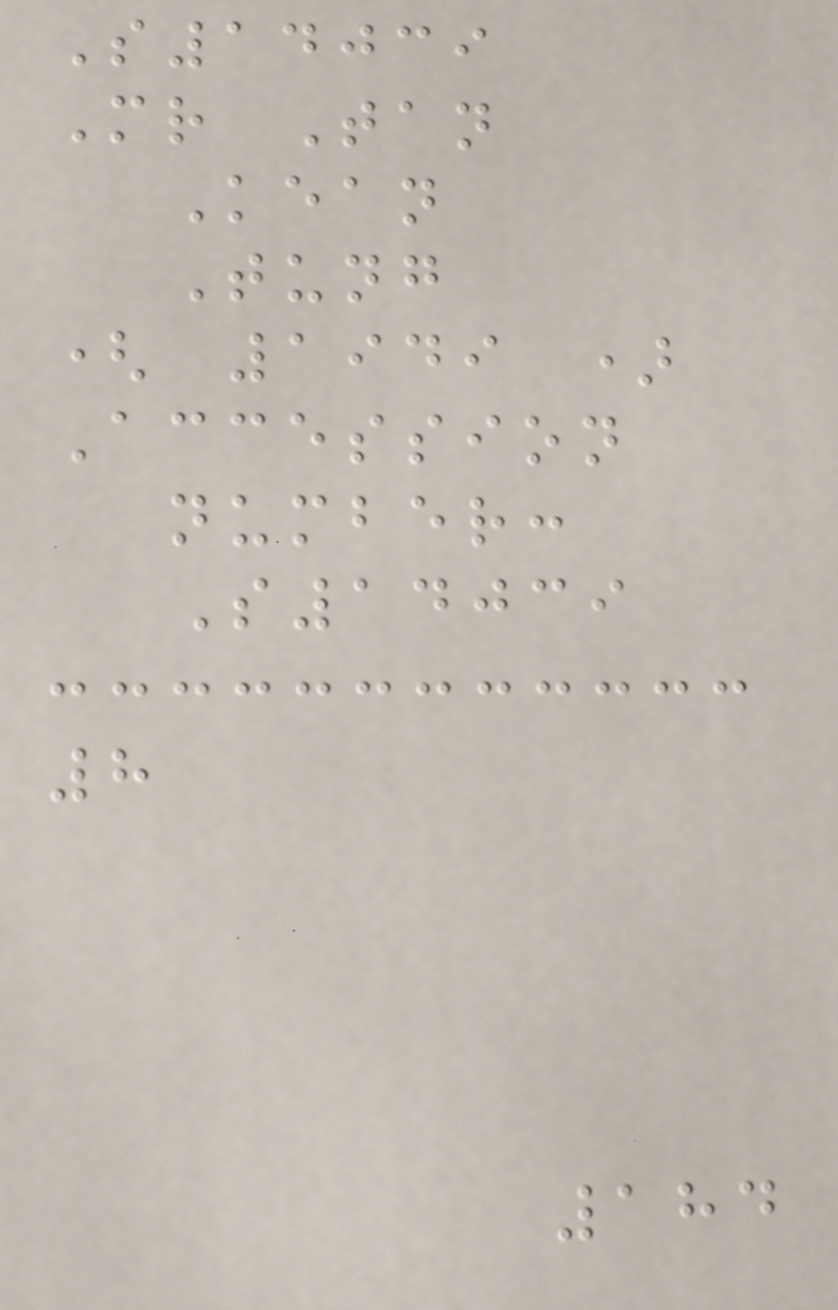S14039
Mr Tan
Kean
Tung
( 1949 )
Accession
number:
S14039
8
184
